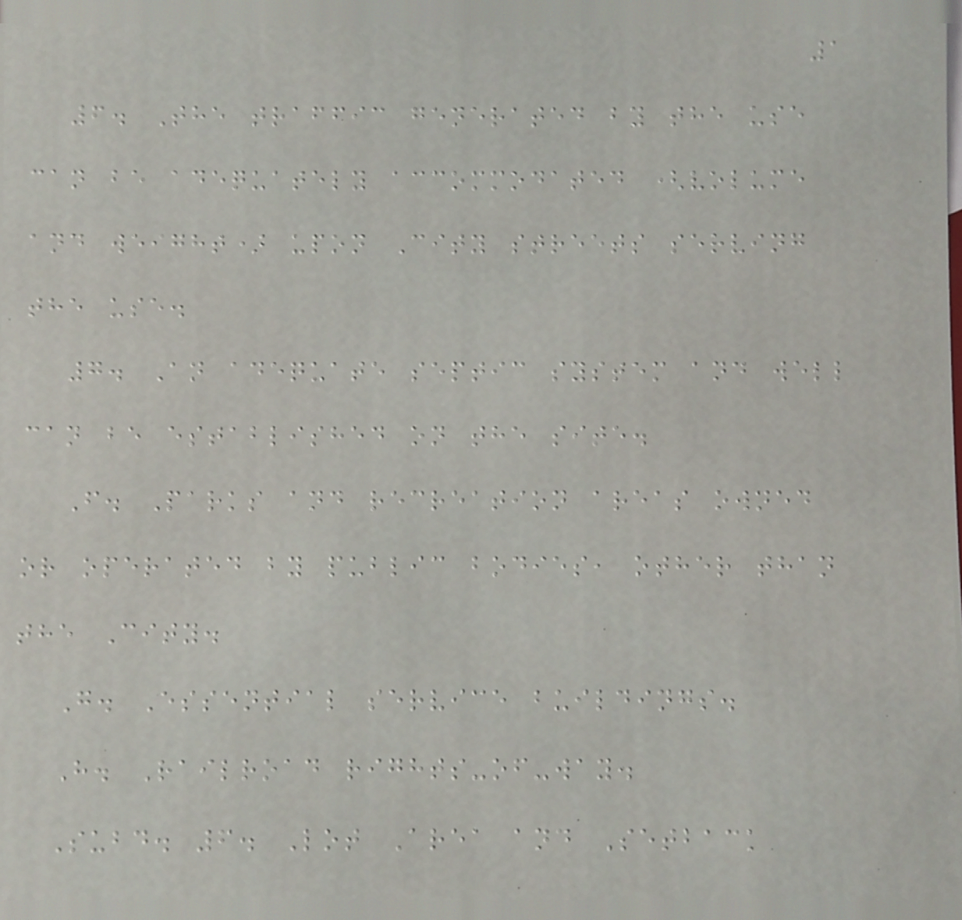1
6. The traffic generated by the use
can be adequately accommodated (volume
and weight) upon City streets serving
the use.
7. An adequate septic system and well
can be established on the site.
F. Parks and recreation areas owned
or operated by public bodies, other than
the City.
G. Essential service buildings.
H. Railroad rights-of-way.
Subd. 6. Lot Area and Setback
